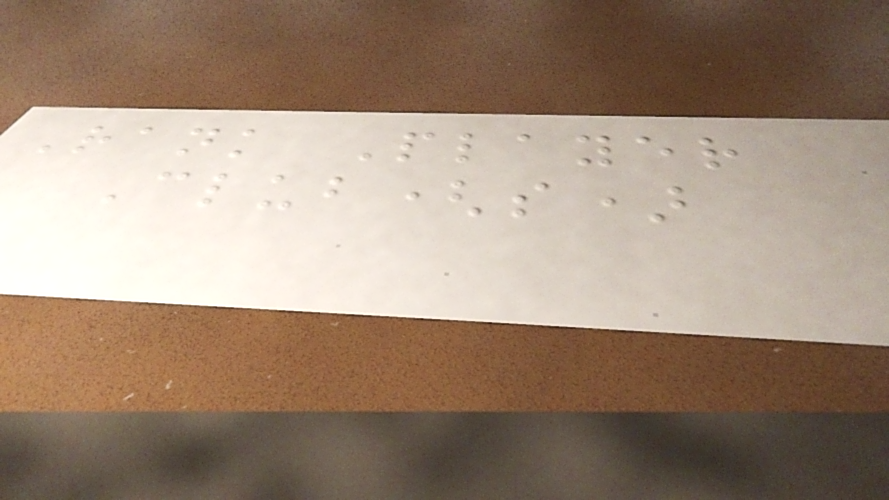Rank Player
Club(s)
